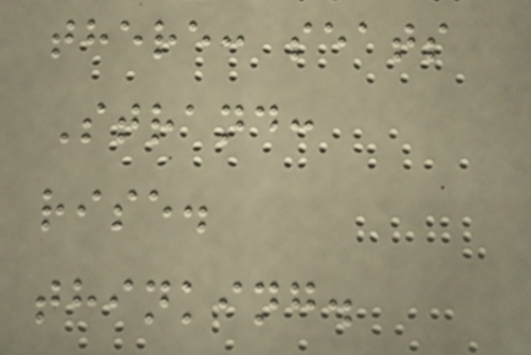there: seats
Strand:
rise.
thinking.
